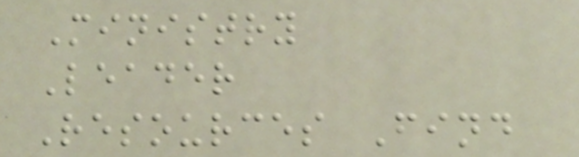Ministry
Leader
Resources Find
